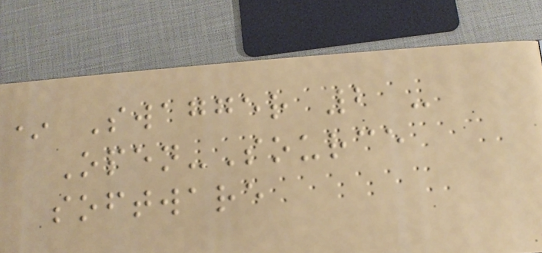* Swagger 2 -
Open-Source
software
